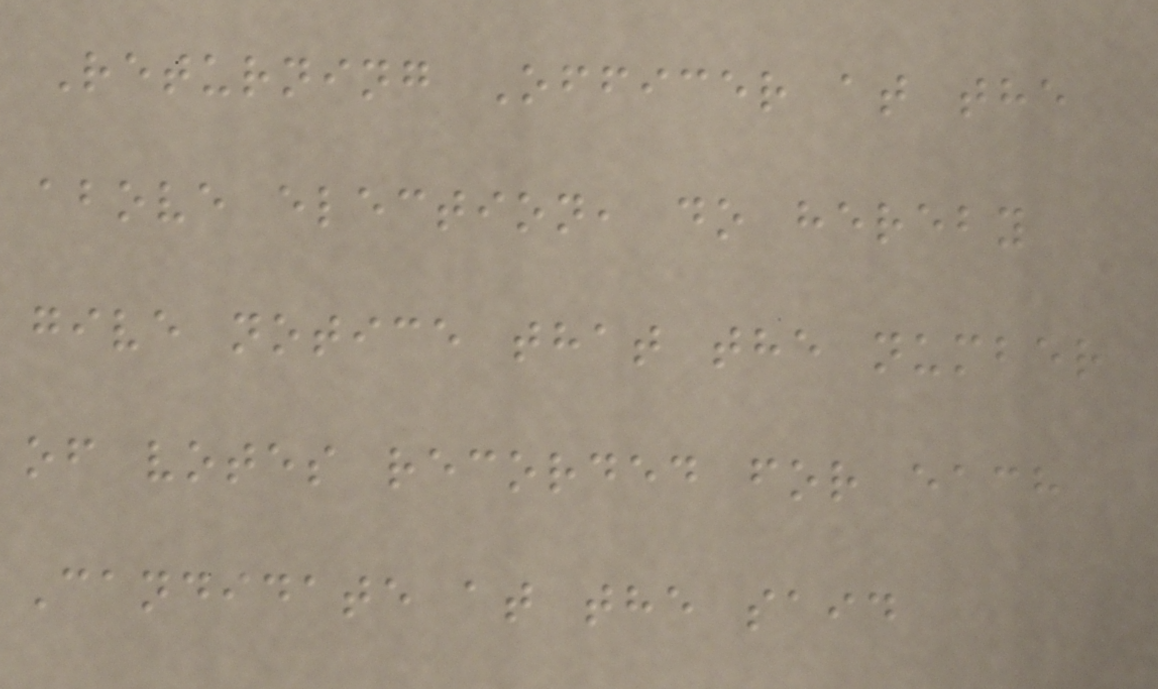Returning Officer at the
above election, do hereby
give notice that the number
of votes recorded for each
Candidate at the said
